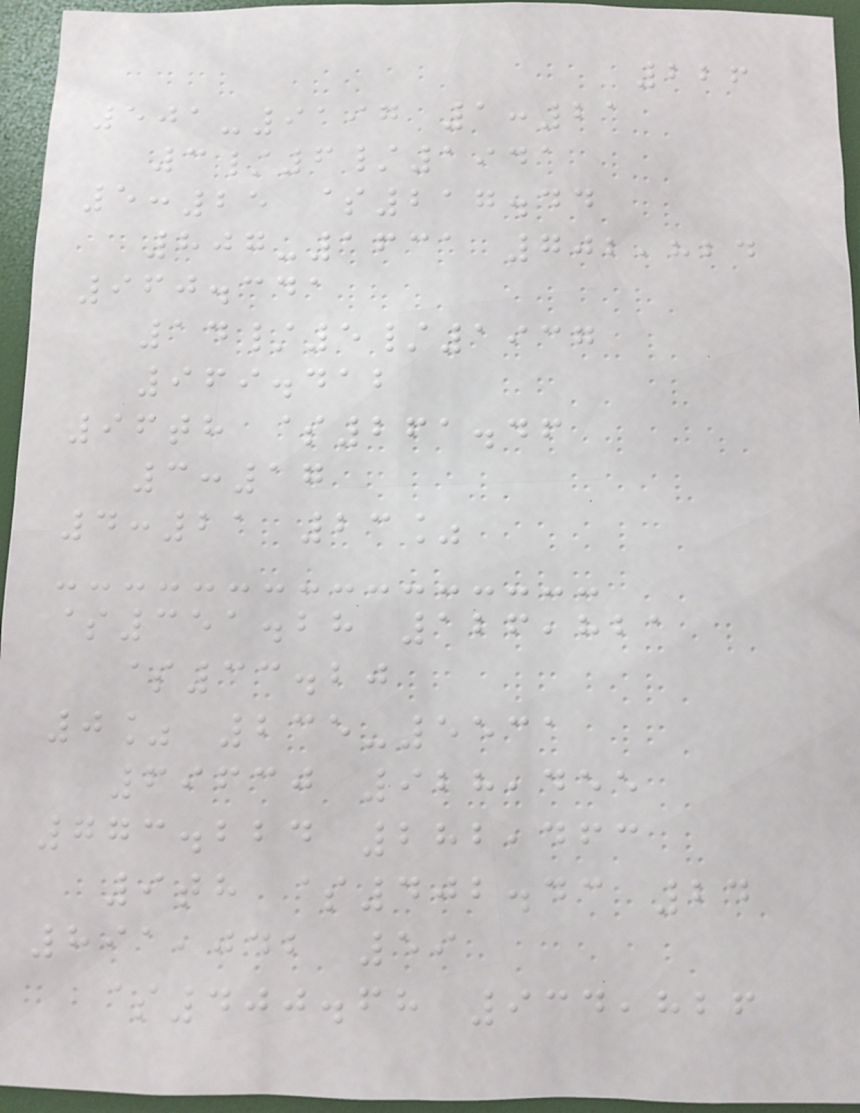226
501-9197 1:21
3/6/1941
5:25 $217.44
807-1631 702,824
960.341
14/5/1937
969.412
96th $261.46
3:17
4:21 23%
$351.28 126,821
$33.20
0% 235-5531
69630 928,455
773.224 282,463
9th $402.43 24
891,042 59
$400.68 934,826
